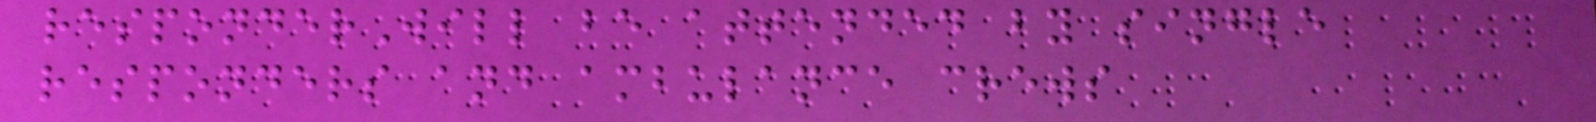responderWill be attended by single
responders and ambulance crews
